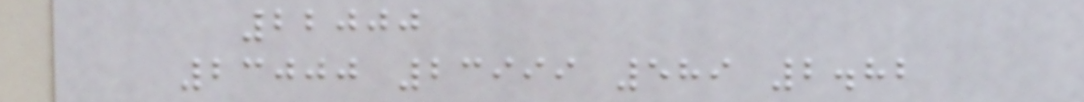22000
23000 23999 589 2.82
